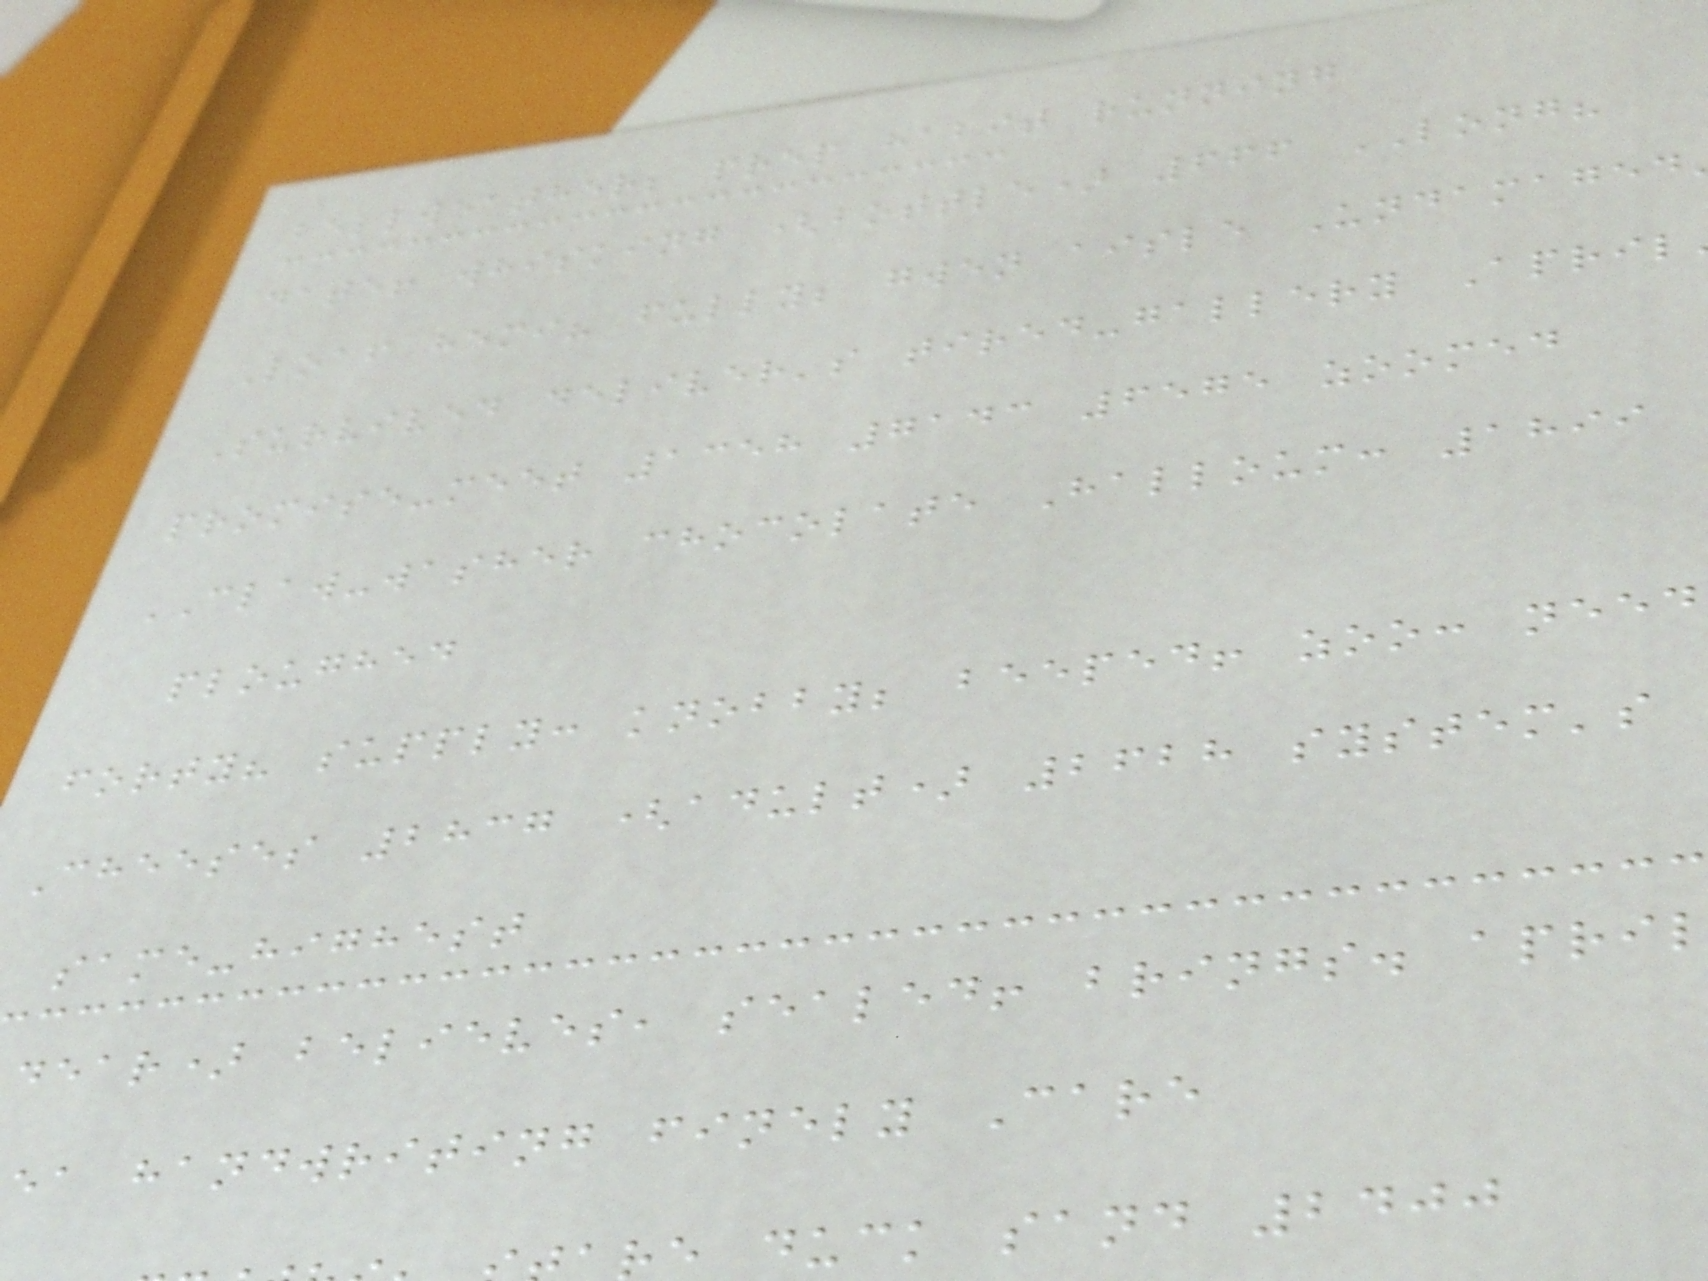bellweather; prep habit running
date! whisking (bottle) 666 LONG?
Loaf hemi? fully; gwen aisle Undamaged
Survived deliver's tired-gallery April
promise-meet 1358 7143 6575 zoomed
CLAW-washer chocolate Halloum: 1899
ploughed
forty? supply: knobby; beeped! zoo: need
Cheeses 2837 (adult) 2628 system's
same-highest
dear) believes, sealed! brings. april
ea handwriting finely Care
e duck sand 2400
